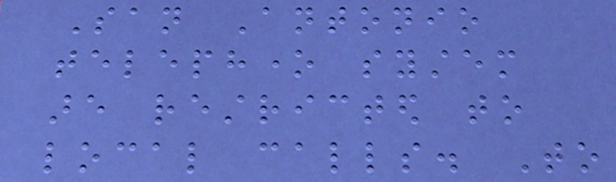San Antonio
telephone system
are restricted to
local calls. To
